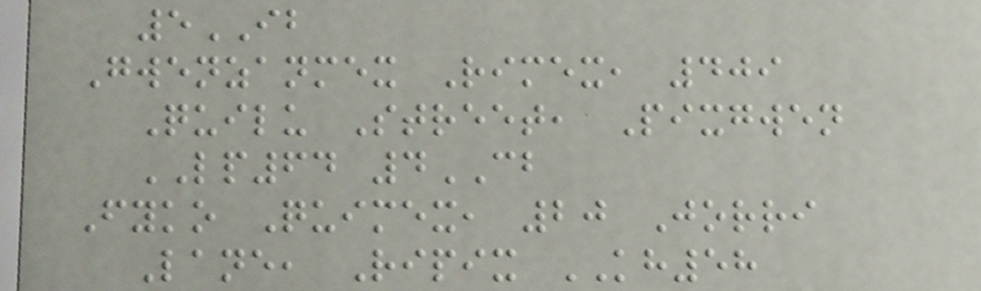5IB
Gwenzanmex Rimex, 409
Quilu Street, Pixgwen
LP64 4CB
Fyko Quimex, 20 Jorri
Lane, Ripix KH58
